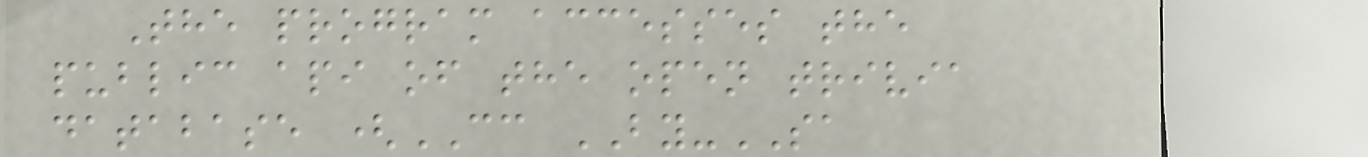The program accesses the
public api of the open trivia
database (CC BY-SA
